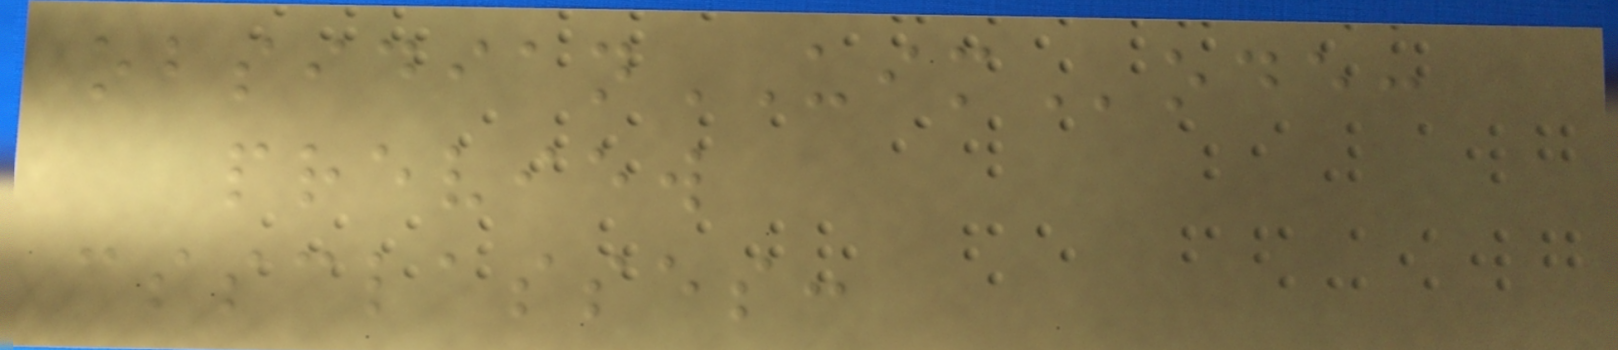obsidianUIMode:
preview
cssclasses:
